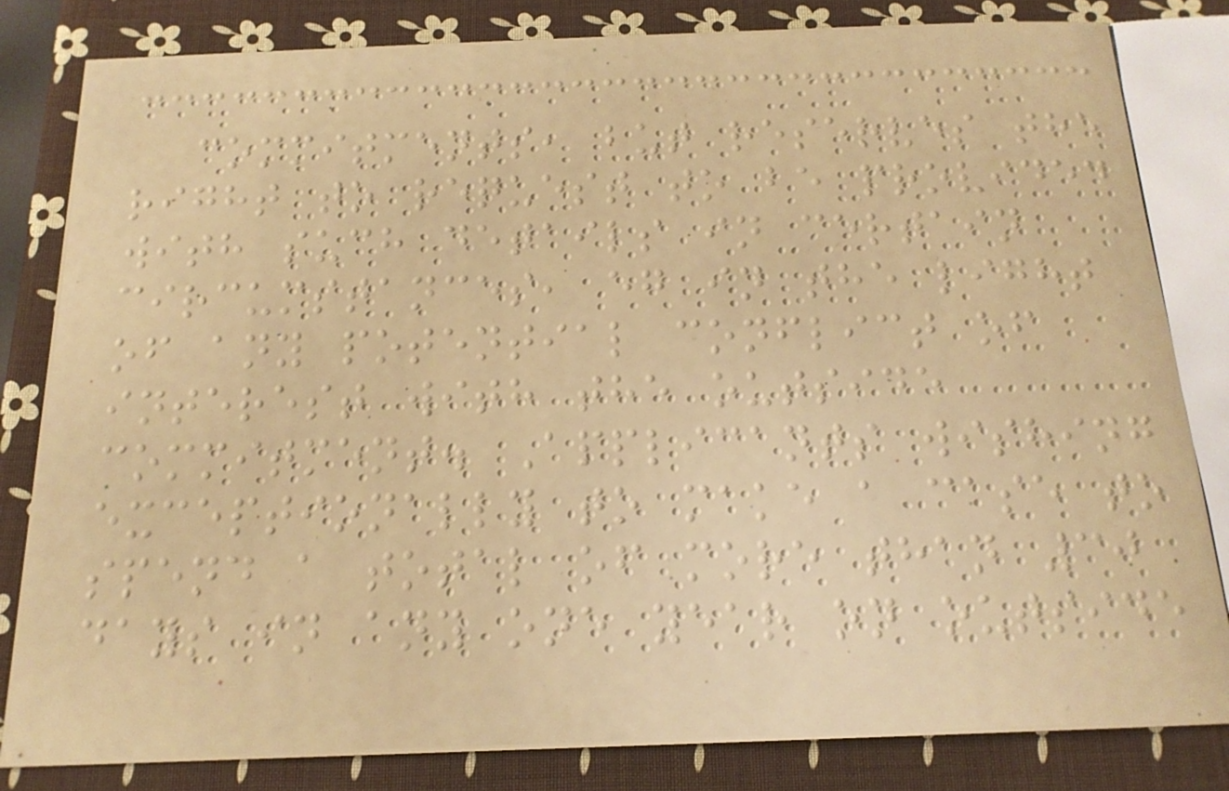commitments, but reserves the
right to request to be provided
with such details in certain
circumstances, eg in the light
of any potential conflict of
interest with the outside
commitment. Applicants wishing
exceptionally to make a case to
spend a total of more than 30
days in any one year on outside
